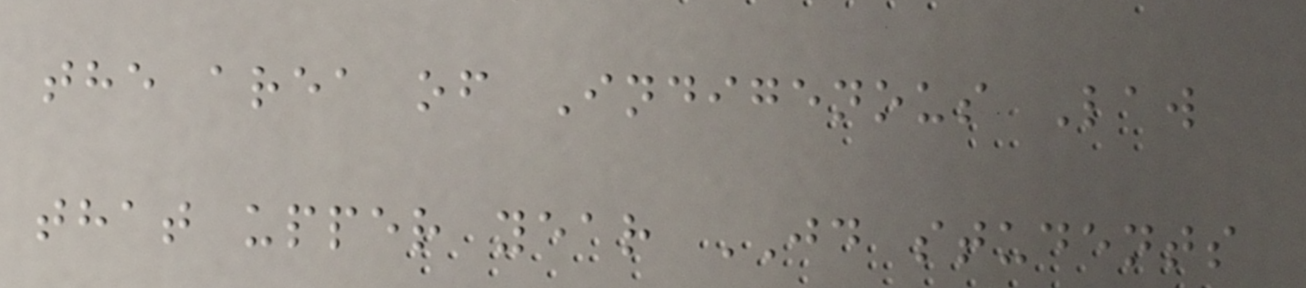the area of Indigenous Law
that upper year JD students
